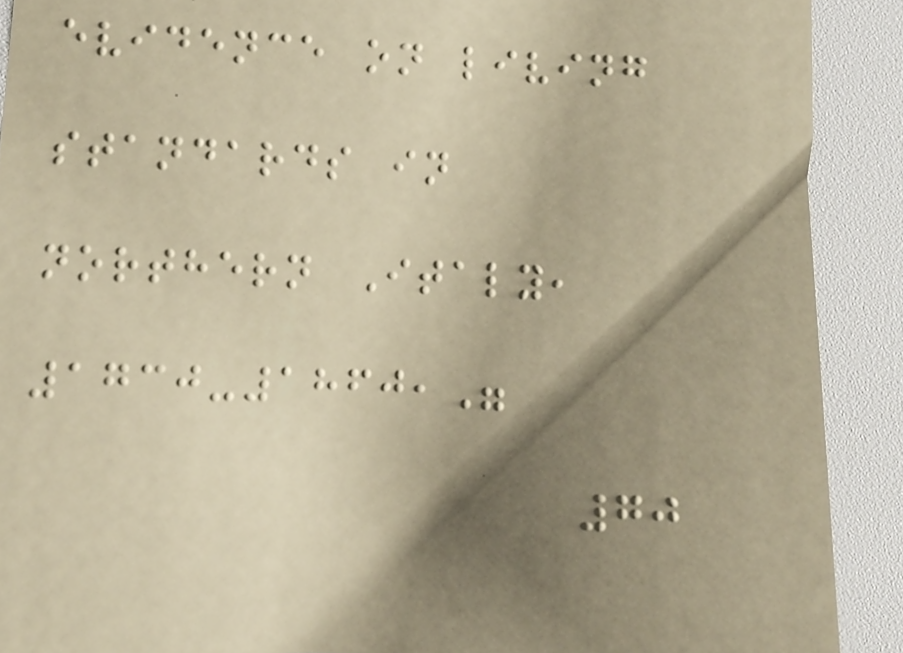evidence on living
standards in
northern Italy,
1730-1860,"
70
